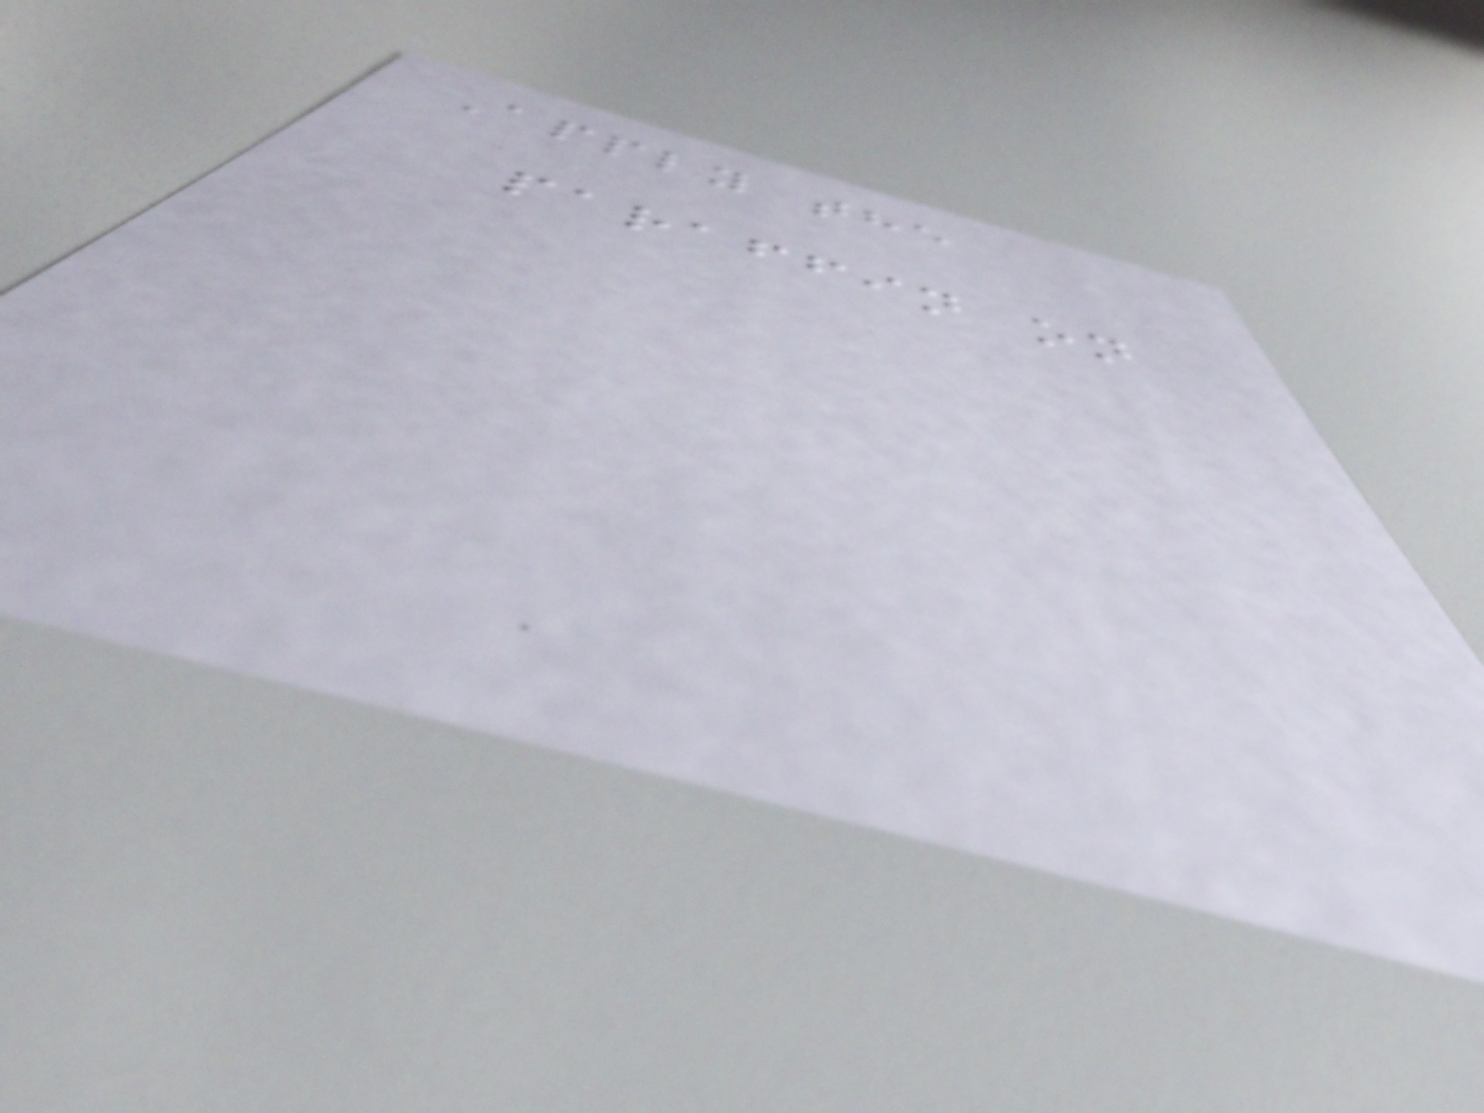Apply the
paraffin on
